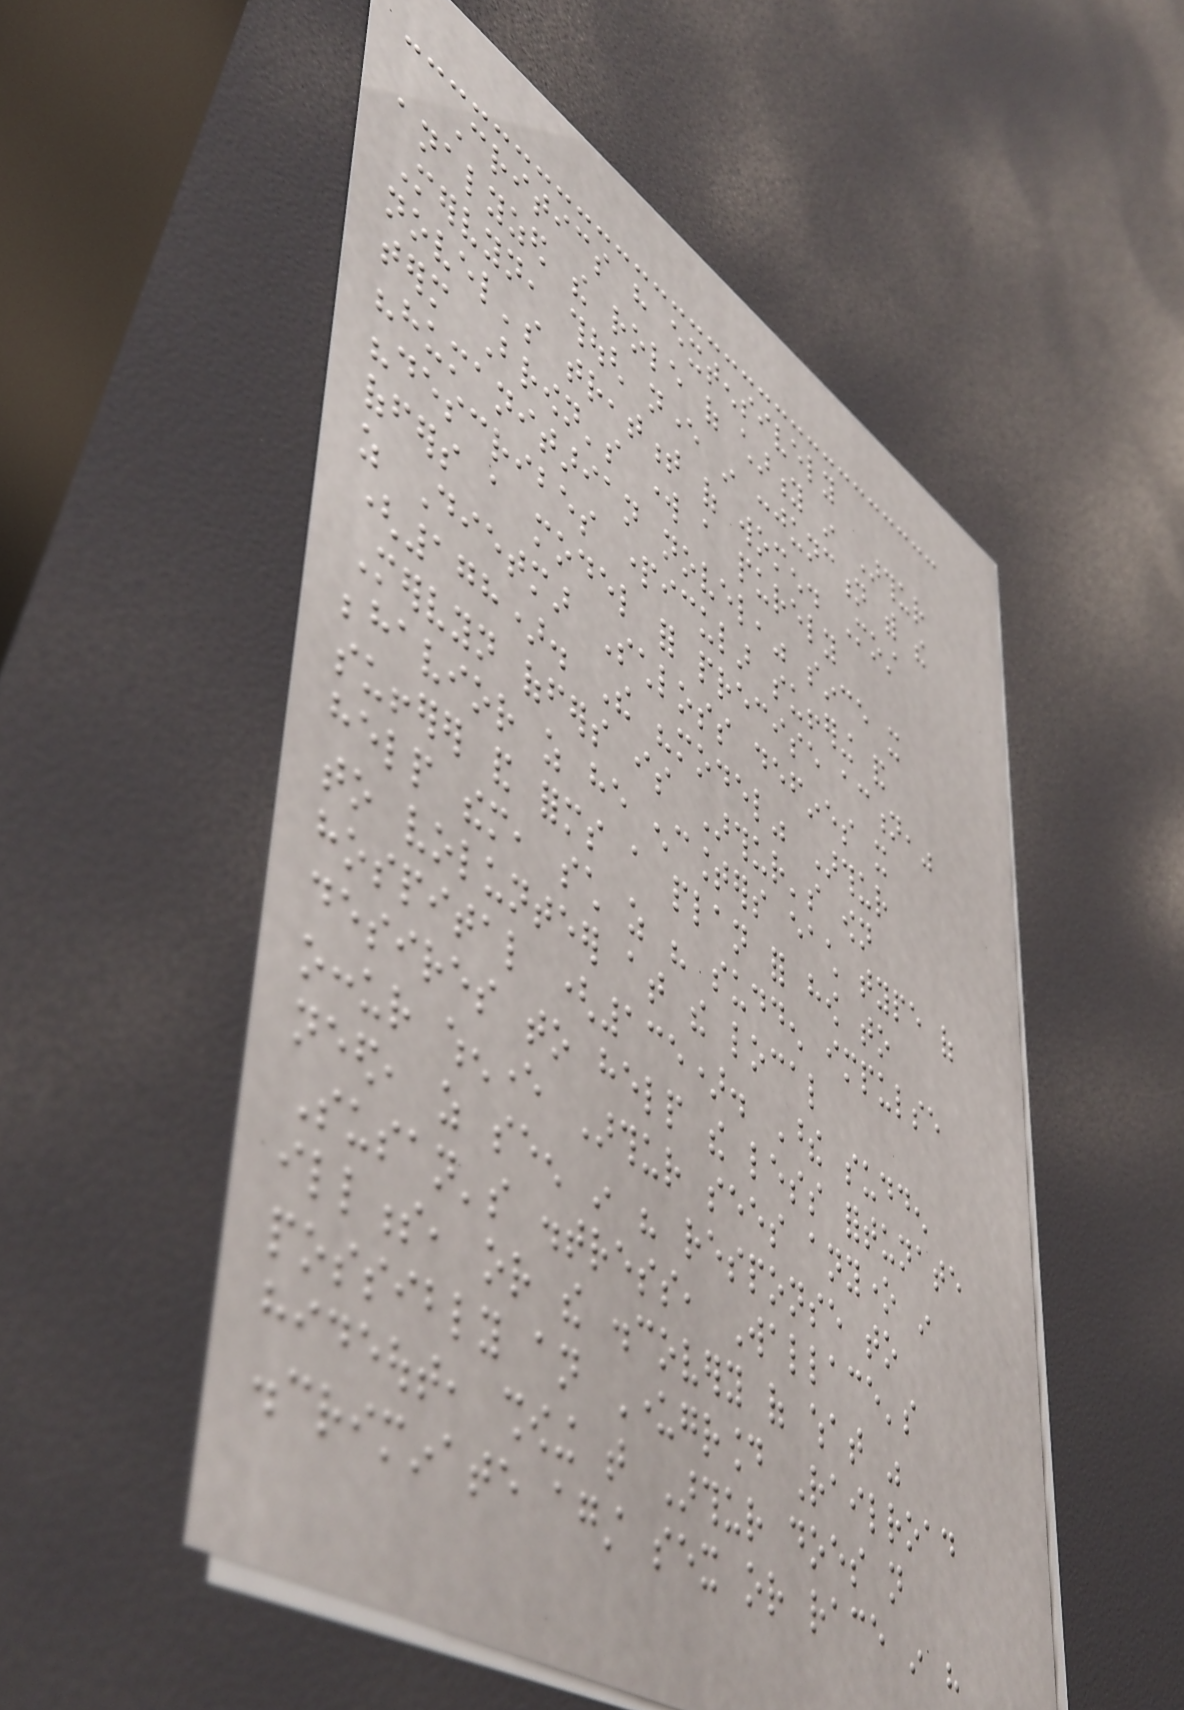Critics have extensively
analyzed the role of charity in Arthur
Mervyn, though never in conjunction with the
novel's treatment of women. Most
term Brown's work a purely
"humanitarian novel," since it
"describes particular suffering and
offers a model for precise action,"
as Dietmar Schloss defines it
(178). The "model" Arthur
Mervyn offers is Arthur's own
behavior as he encounters each type of
sufferer and forms a plan for how to
help them, such as his sudden impulse
to volunteer at the local
hospital (135). These sudden
desires to help the less fortunate
occur whenever Arthur sees anyone in
need, as seen in his response to
Susan's distress, Wallace's
illness, or the discovery of what was
possibly an Underground Railroad
hideout, showing that Arthur does not
discriminate against sex or race in his
